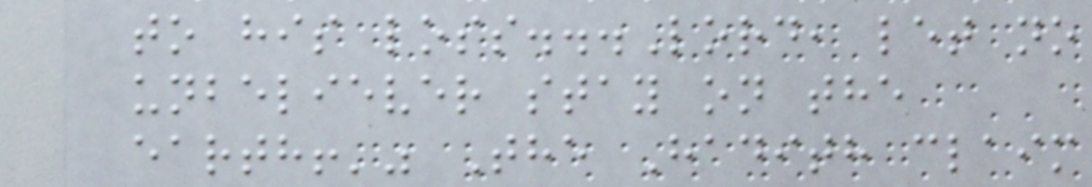to his loss...Lord, let no
unbeliever stay on the
earth!'" The Hadith claim
